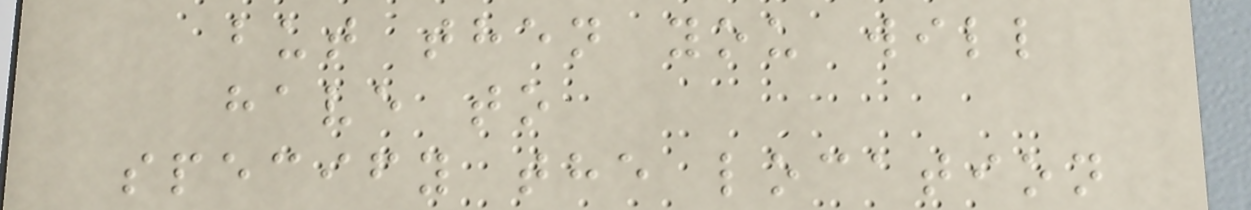but then you will
have to
specify the location
